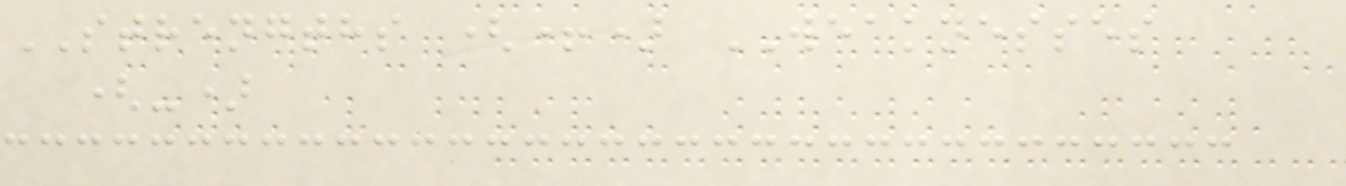STRENGTHS (+) WEAKNESSES
(-)
